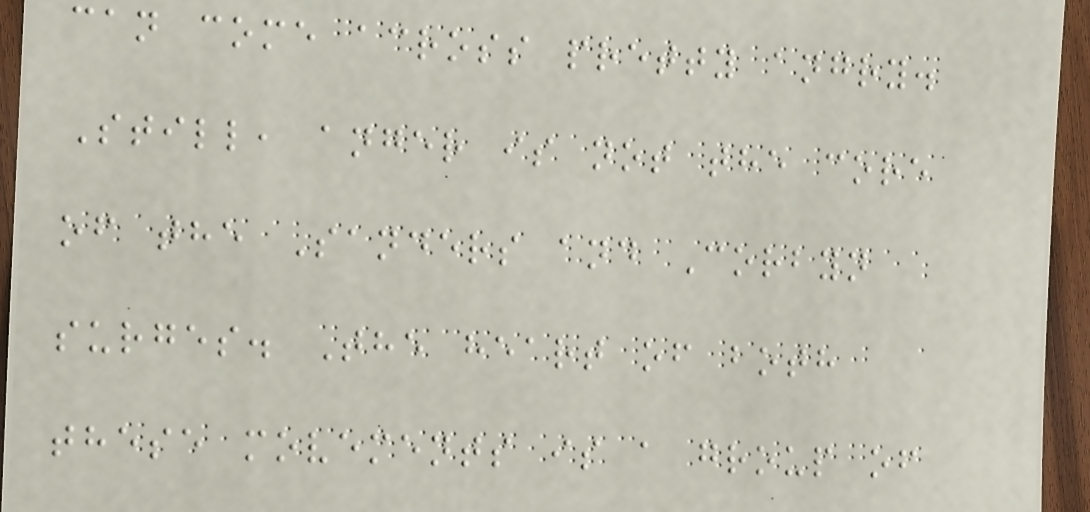can come across pretty angry.
Still, anger is not the core
of the Sanders and Corbyn
surges. The heart of both
these movements is a group of
